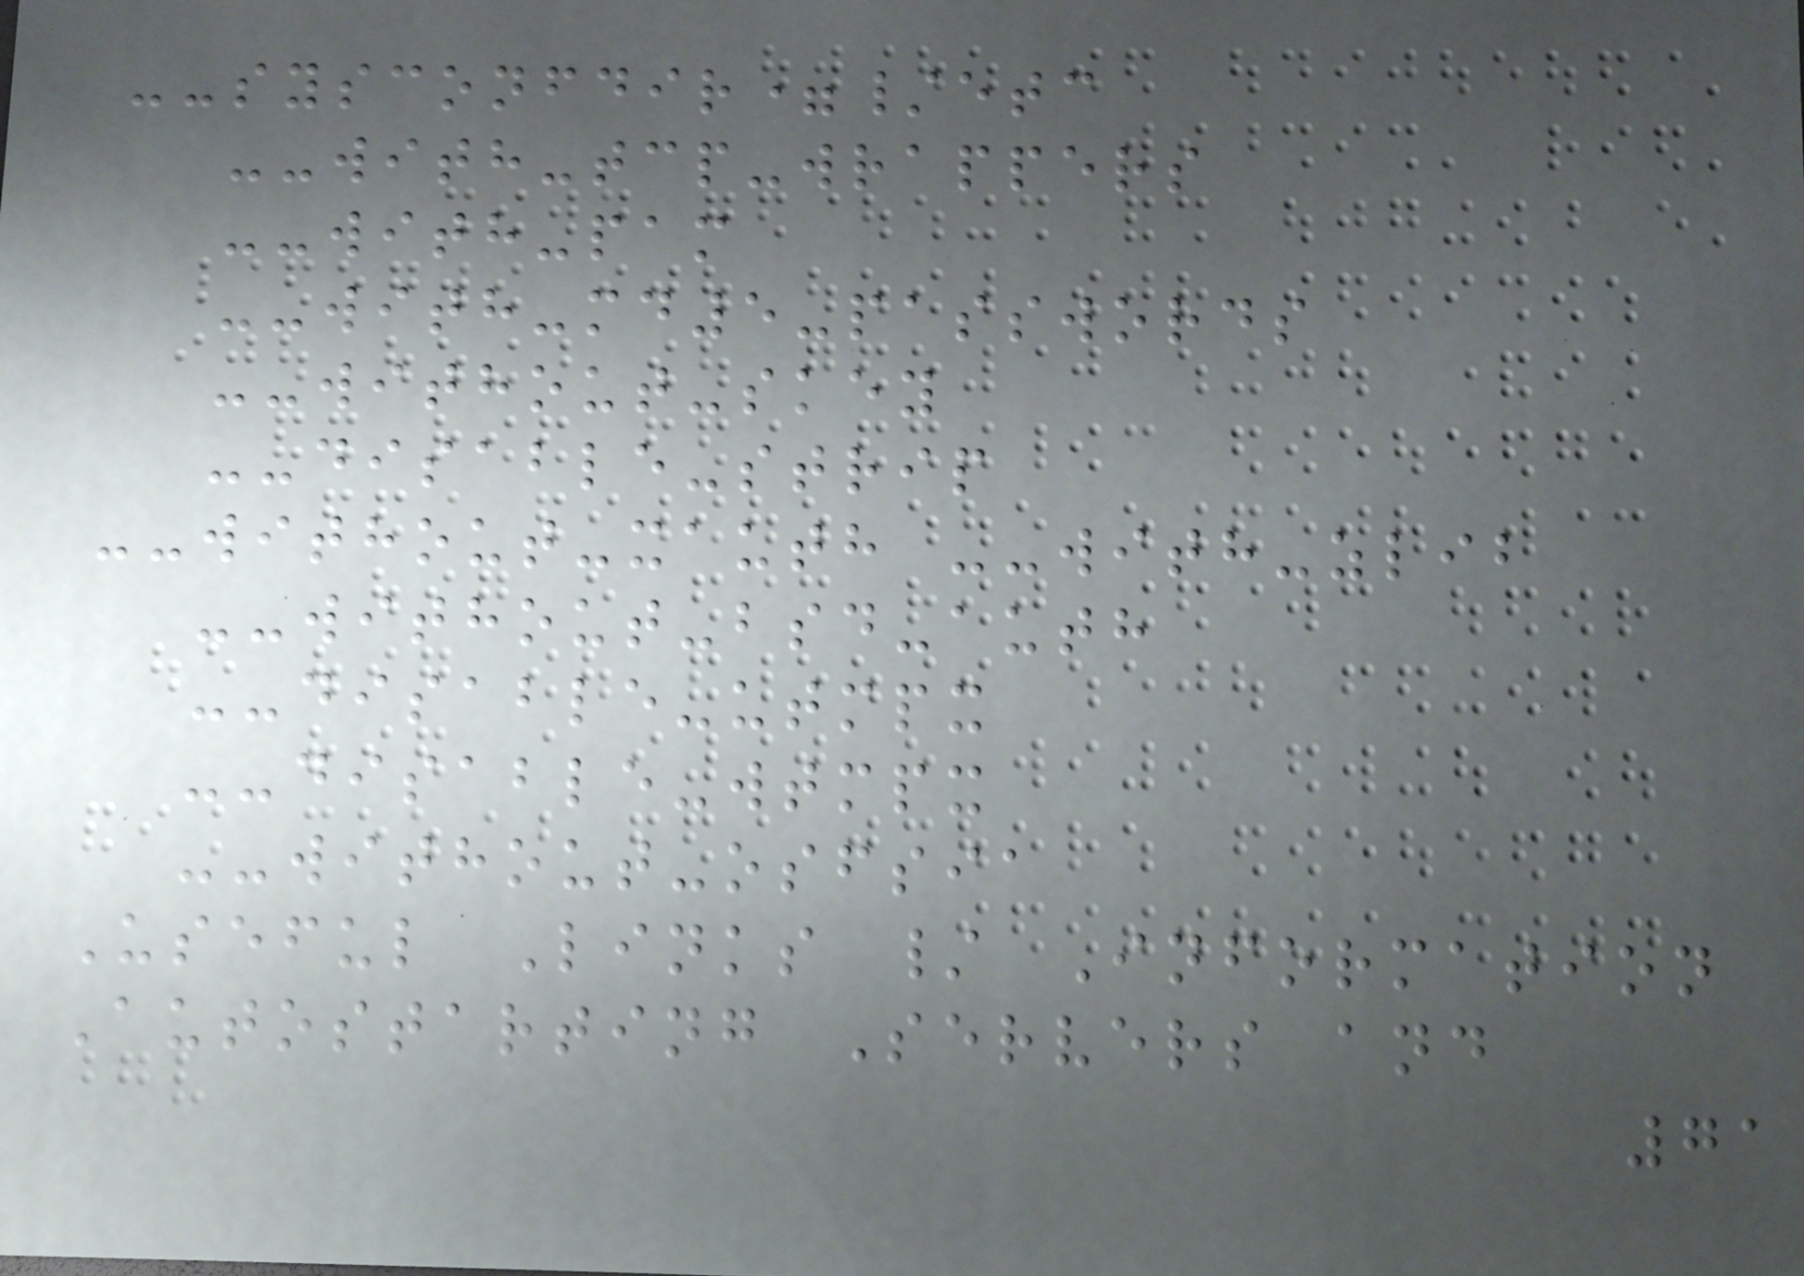--sysconfdir=/etc
--with-tcp-wrappers
--with-pam
--with-md5-passwords
--without-skey
--disable-strip
--without-xauth --with-zlib
--without-bsd-auth
--disable-utmpx
--disable-wtmpx
--without-osfsia
Useful Links / Information
Autostarting Servers and
71
